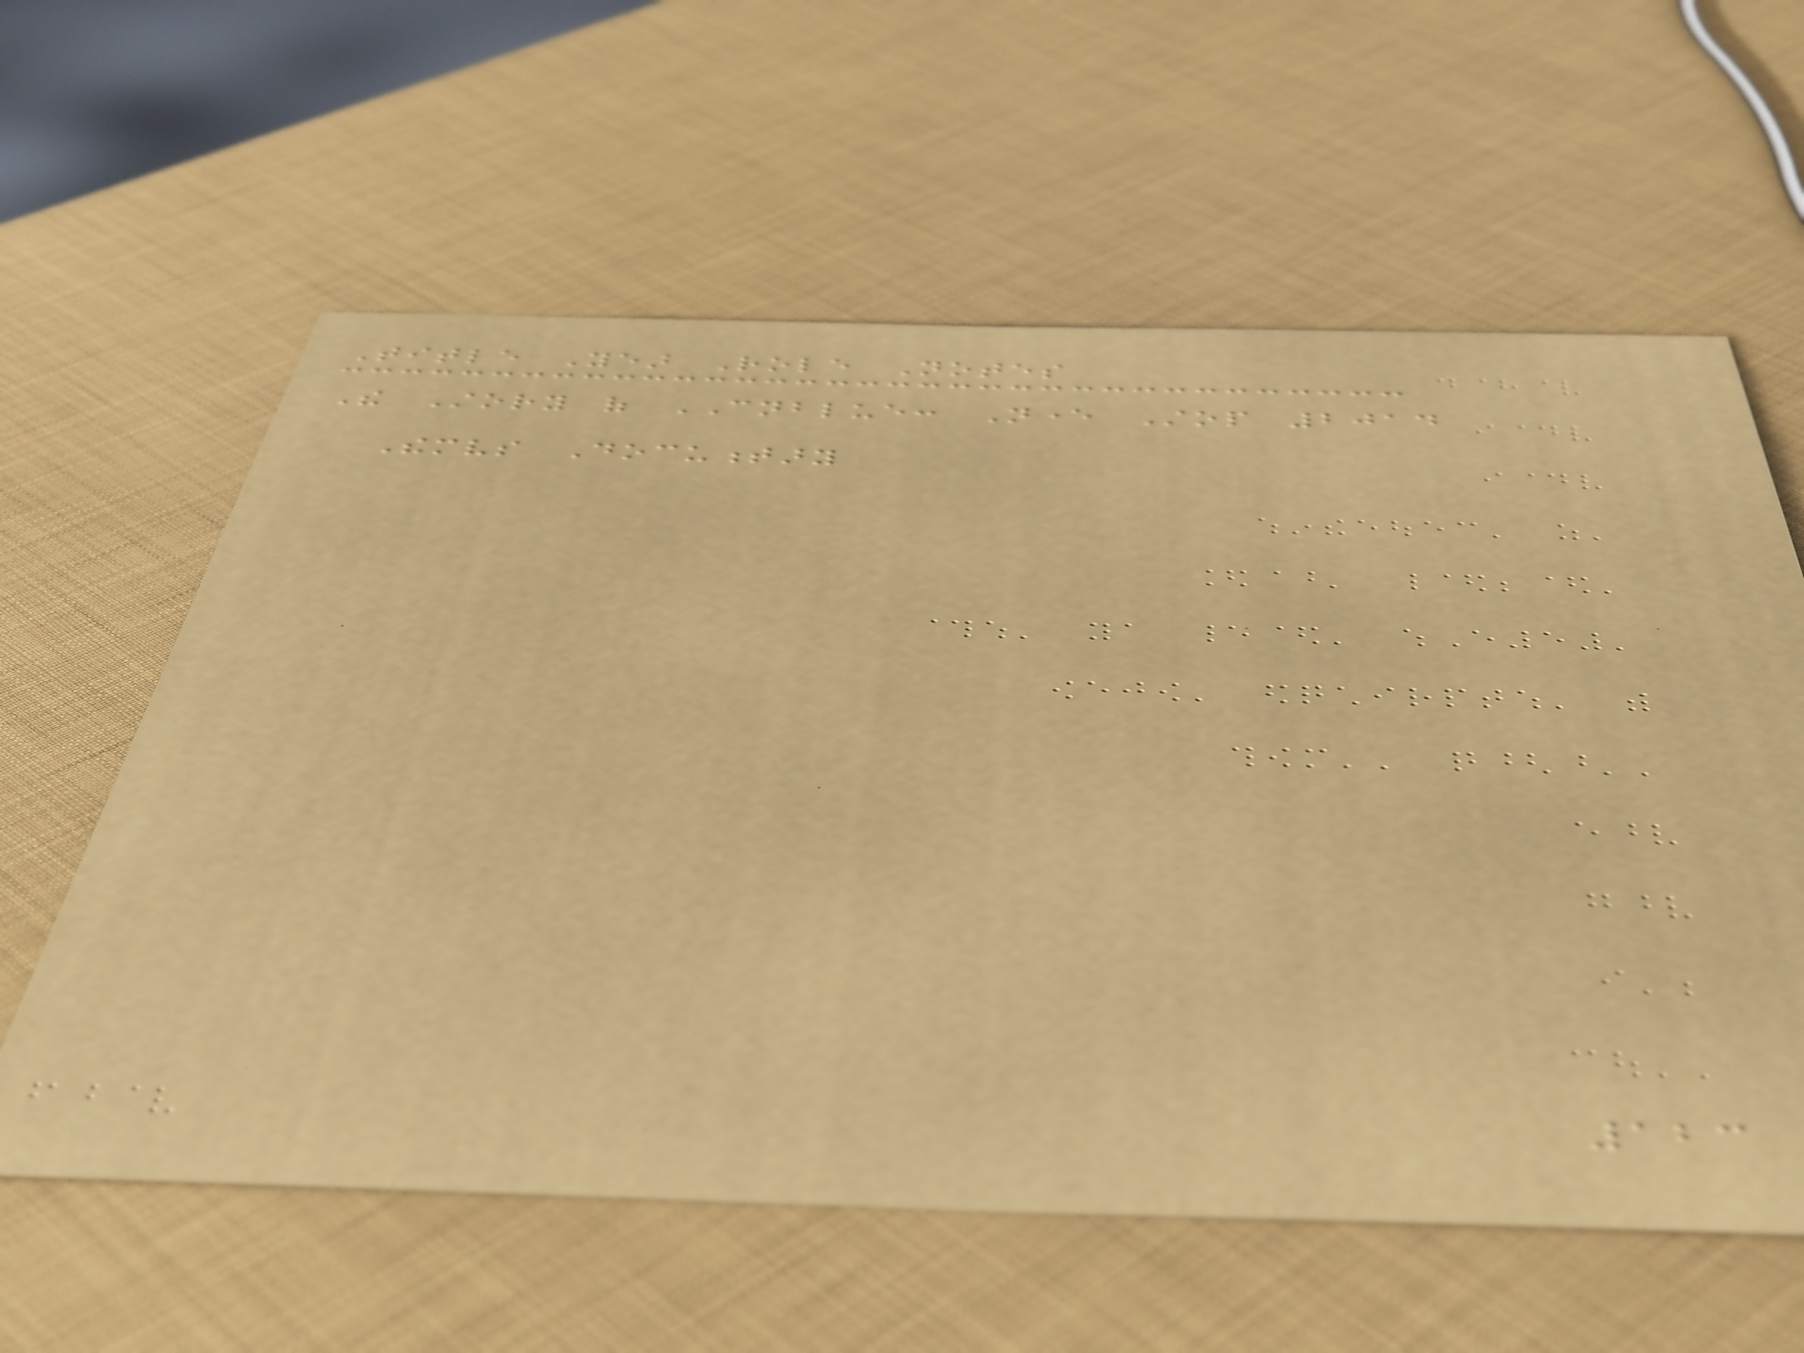Title Year Role Notes
The Story of CNBLUE: Never Stop 2014
Themselves Documentary
123
